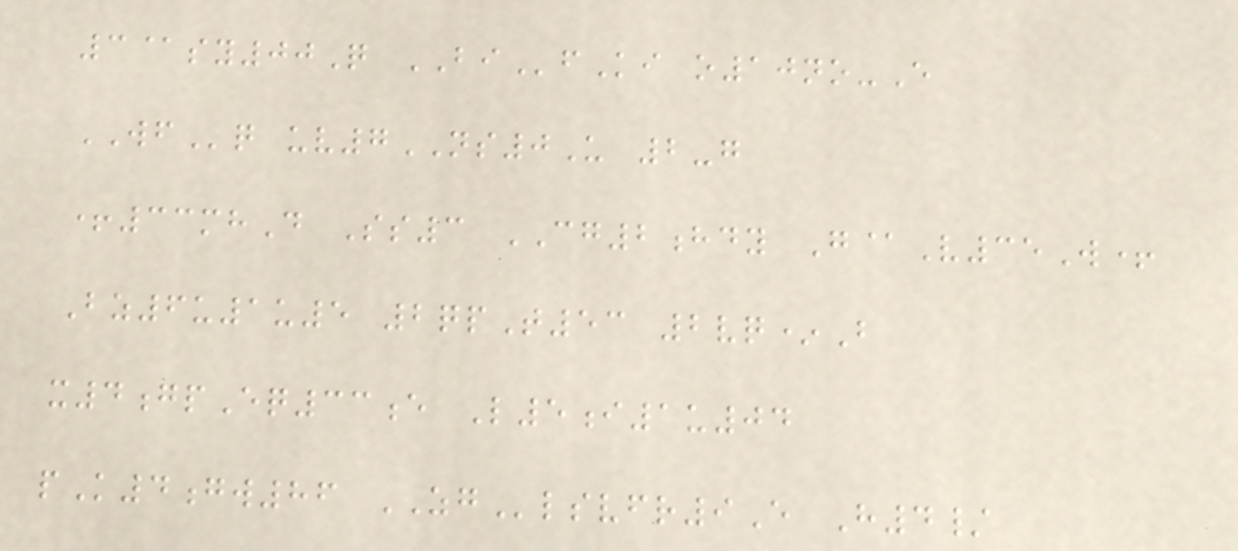3@sy00Q BIfKi o10no-E
WFq uv7NS0U 2-g
+33mhD Ss3 CG2hdy G@V35W+
Bz6u1u5 2qpT53 2vq*B
x4gpEq33e L5i1u04
pK4gw86 ZGlsvfr9E H4/
